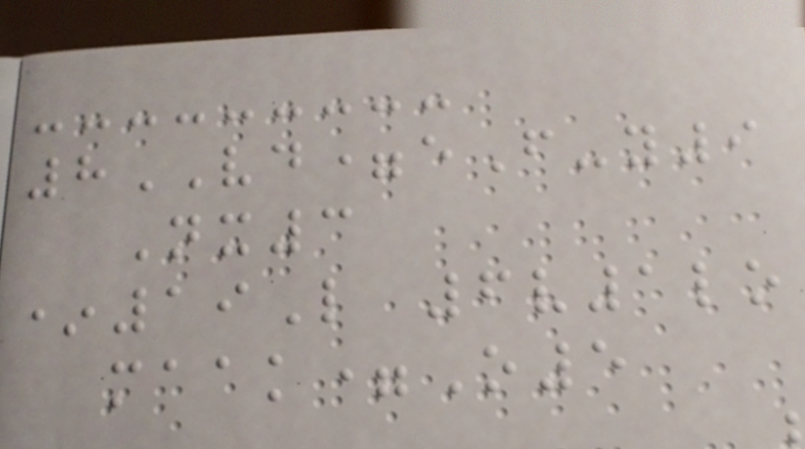8VD=eF-y9
Nx3
*19L 6v1lo
maak=O5
